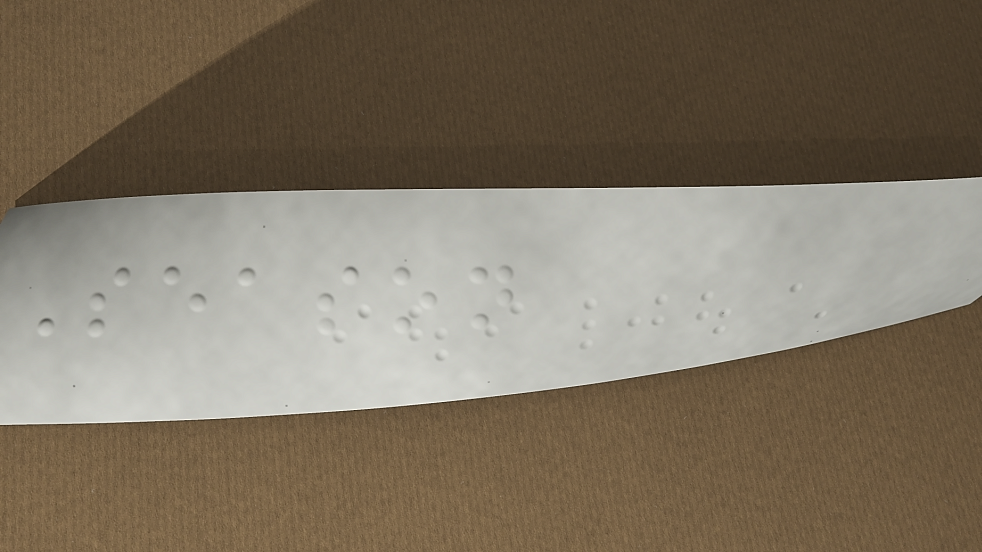Season
